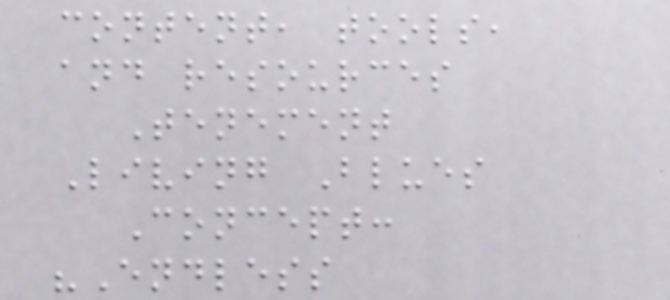content, tools,
and resources
Tenement
Living Blues
Concept:
"Endless
